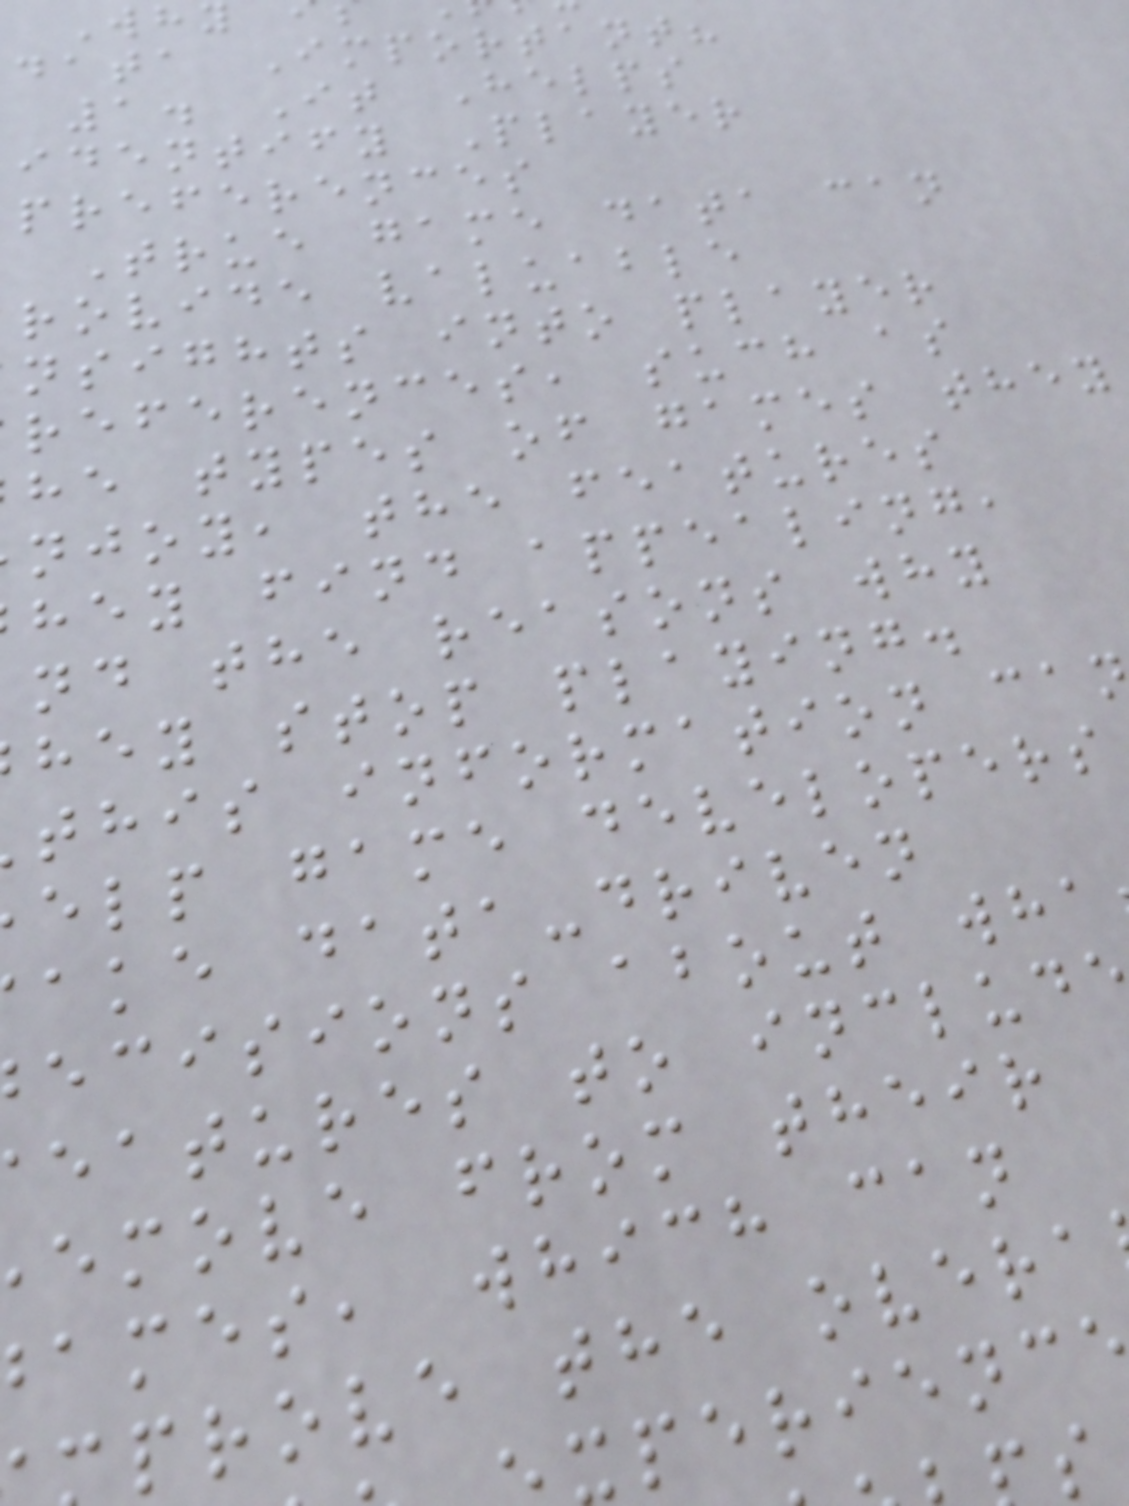data Important?
1. It Helps
identify Player
preferences
True game data can
rovide valuable
nsights into player
references, such as
he types of games they
njoy, the features
hey find appealing,
nd the reasons why
hey stop playing.
this information ca
elp game developers
ake data-driven
ecisions about wha
eatures to includ
emove from their
ames, which can
prove the overa
